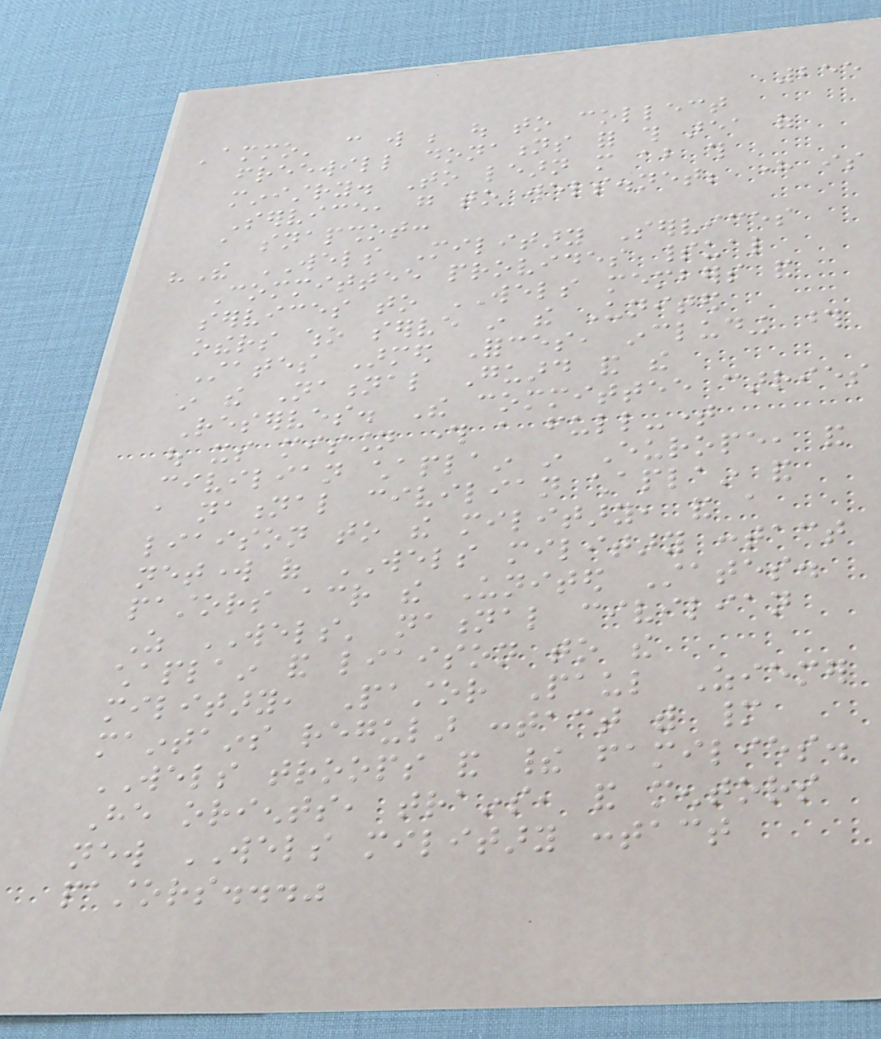255
'ammo' can will be out to collect
freewill donations for this area of
ministry. To learn more about this
Service, go to wels.net; here is
a snapshot:
"The WELS Military Services
Committee provides spiritual
services to WELS members and
others who serve in the United
States Armed Forces, including those
in the National Guard and the
Reserves. The committee carries
out its mission through a full-time
civilian chaplain in Europe, and
a national civilian chaplain and
liaison to the military, and a
network of WELS military contact
pastors across the United States.
As WELS' national civilian
chaplain and liaison to the
military, Pastor Paul Ziemer
maintains regular contact with many
WELS troops and their families.
He orients, trains, and mentors
new WELS military contact
pastors..."
